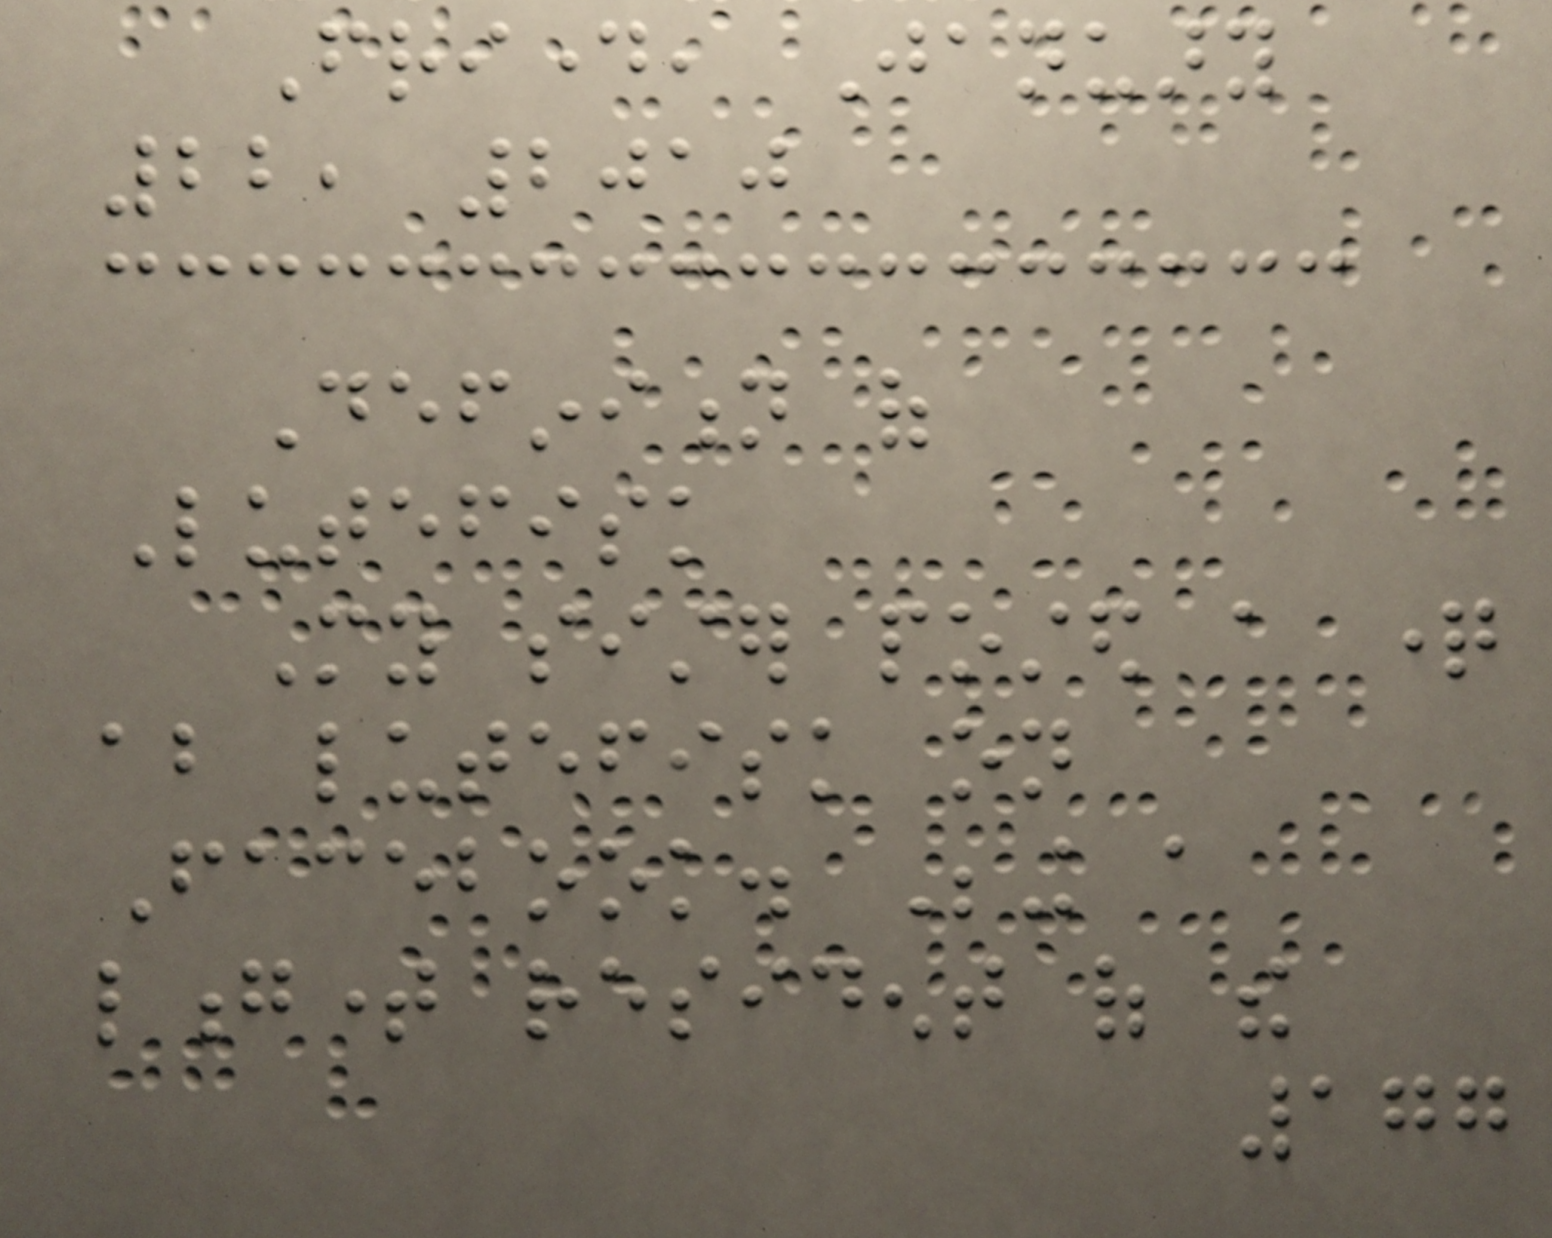Friday, January
22, 2010
Definition of
Lutefisk
My sister posted a question
about lutefisk on
Facebook. Being a
longtime resident of the
177
